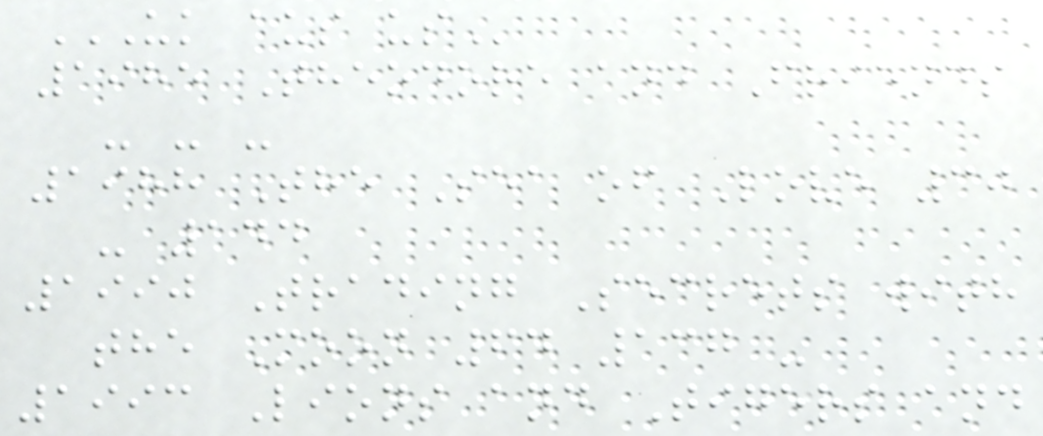UK AUS US
1985 Theodore and Friends
- - -
1988 The Sea of Love 30
- 144
1990 Trading Secrets with
the Moon 64 137 -
1993 Lions and Tigers and
